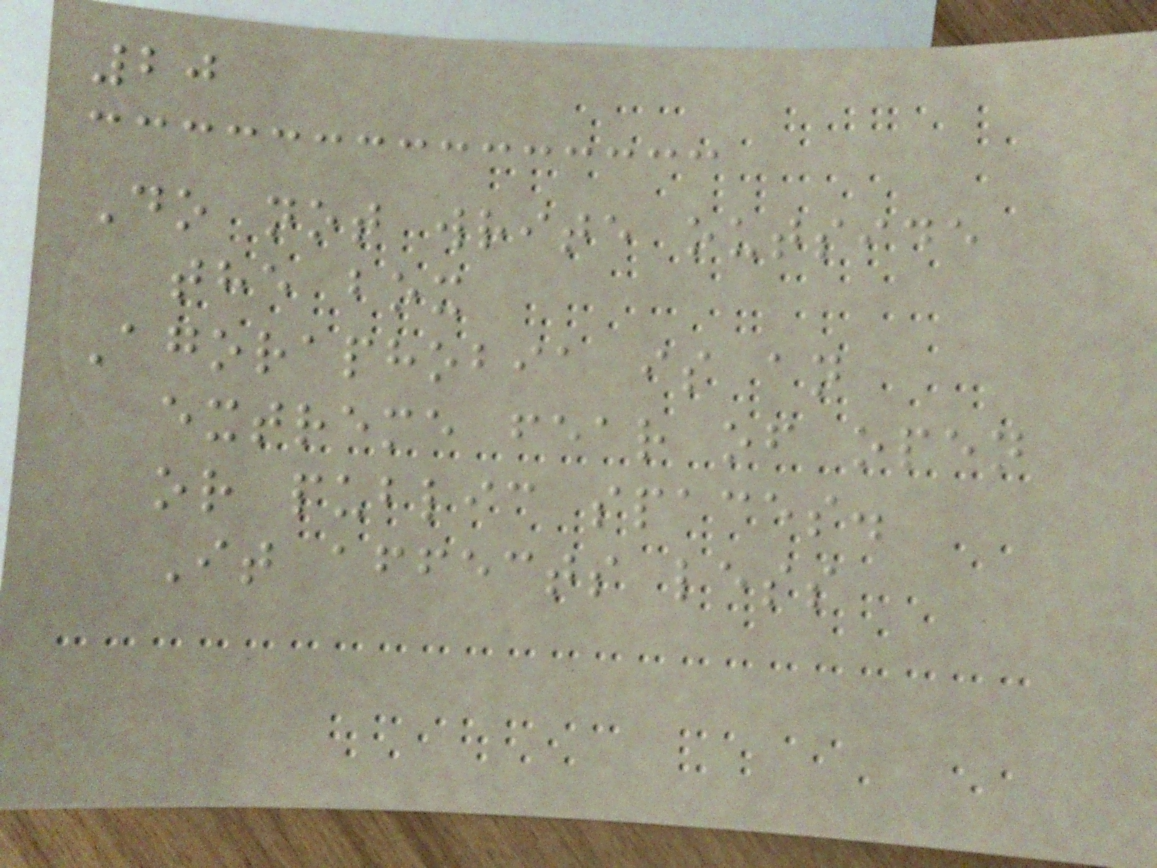20
Do not write outside
the box
Agoraphobia is an
extreme fear of open
or public spaces.
It affects less
